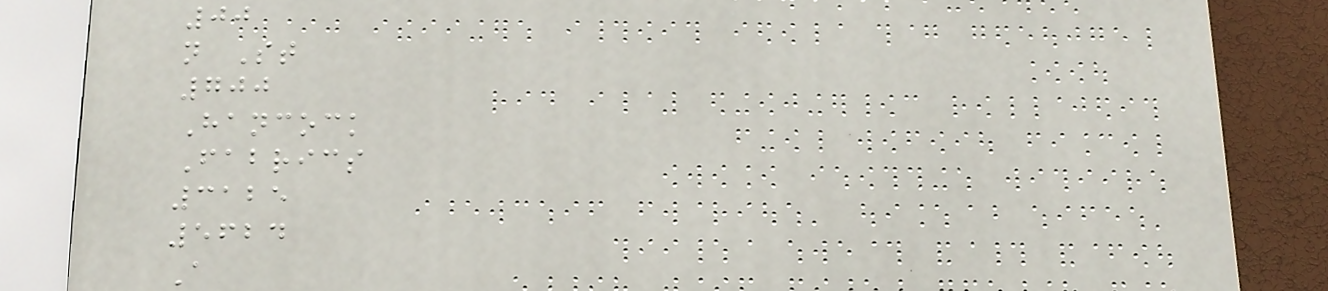00
n St
700
Hancock
Fabrics
3125
5624
A
